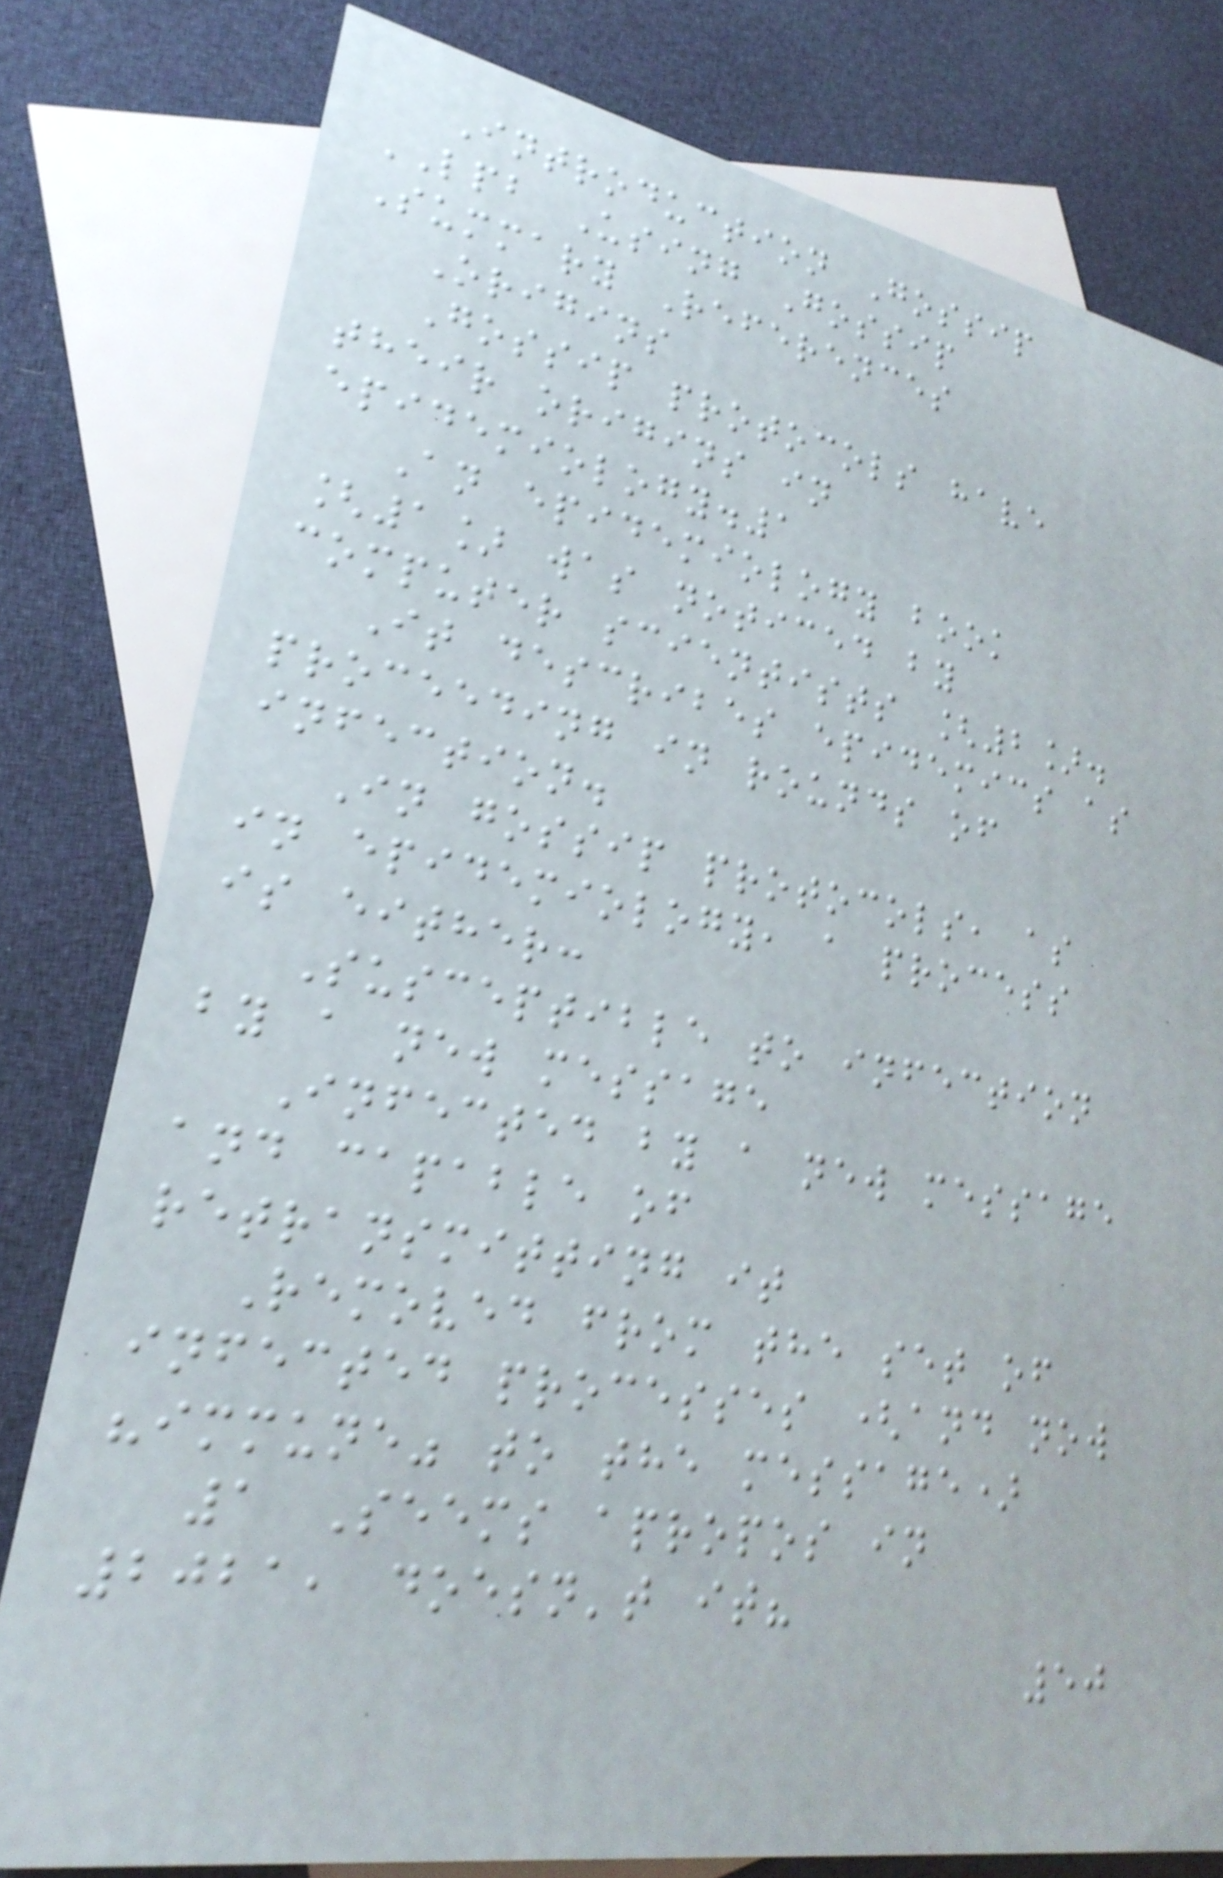Introduction Gossip
LPB Using Gossip
Summary References
Origins
Gossip protocols have
their origins in
epidemiology.1
An epidemiology book
[1] was noticed by
computer scientists [2].
It describes epidemics as
proceeding in rounds of
infection.
In gossip protocols, as
in epidemiology, a process
is either:
Susceptible to infection
by a new message
Infected by a new message
and capable of
retransmitting it
Removed from the set of
infected processes (and now
"immune" to the message)
1 Seems apropos in
2021, doesn't it?
50
